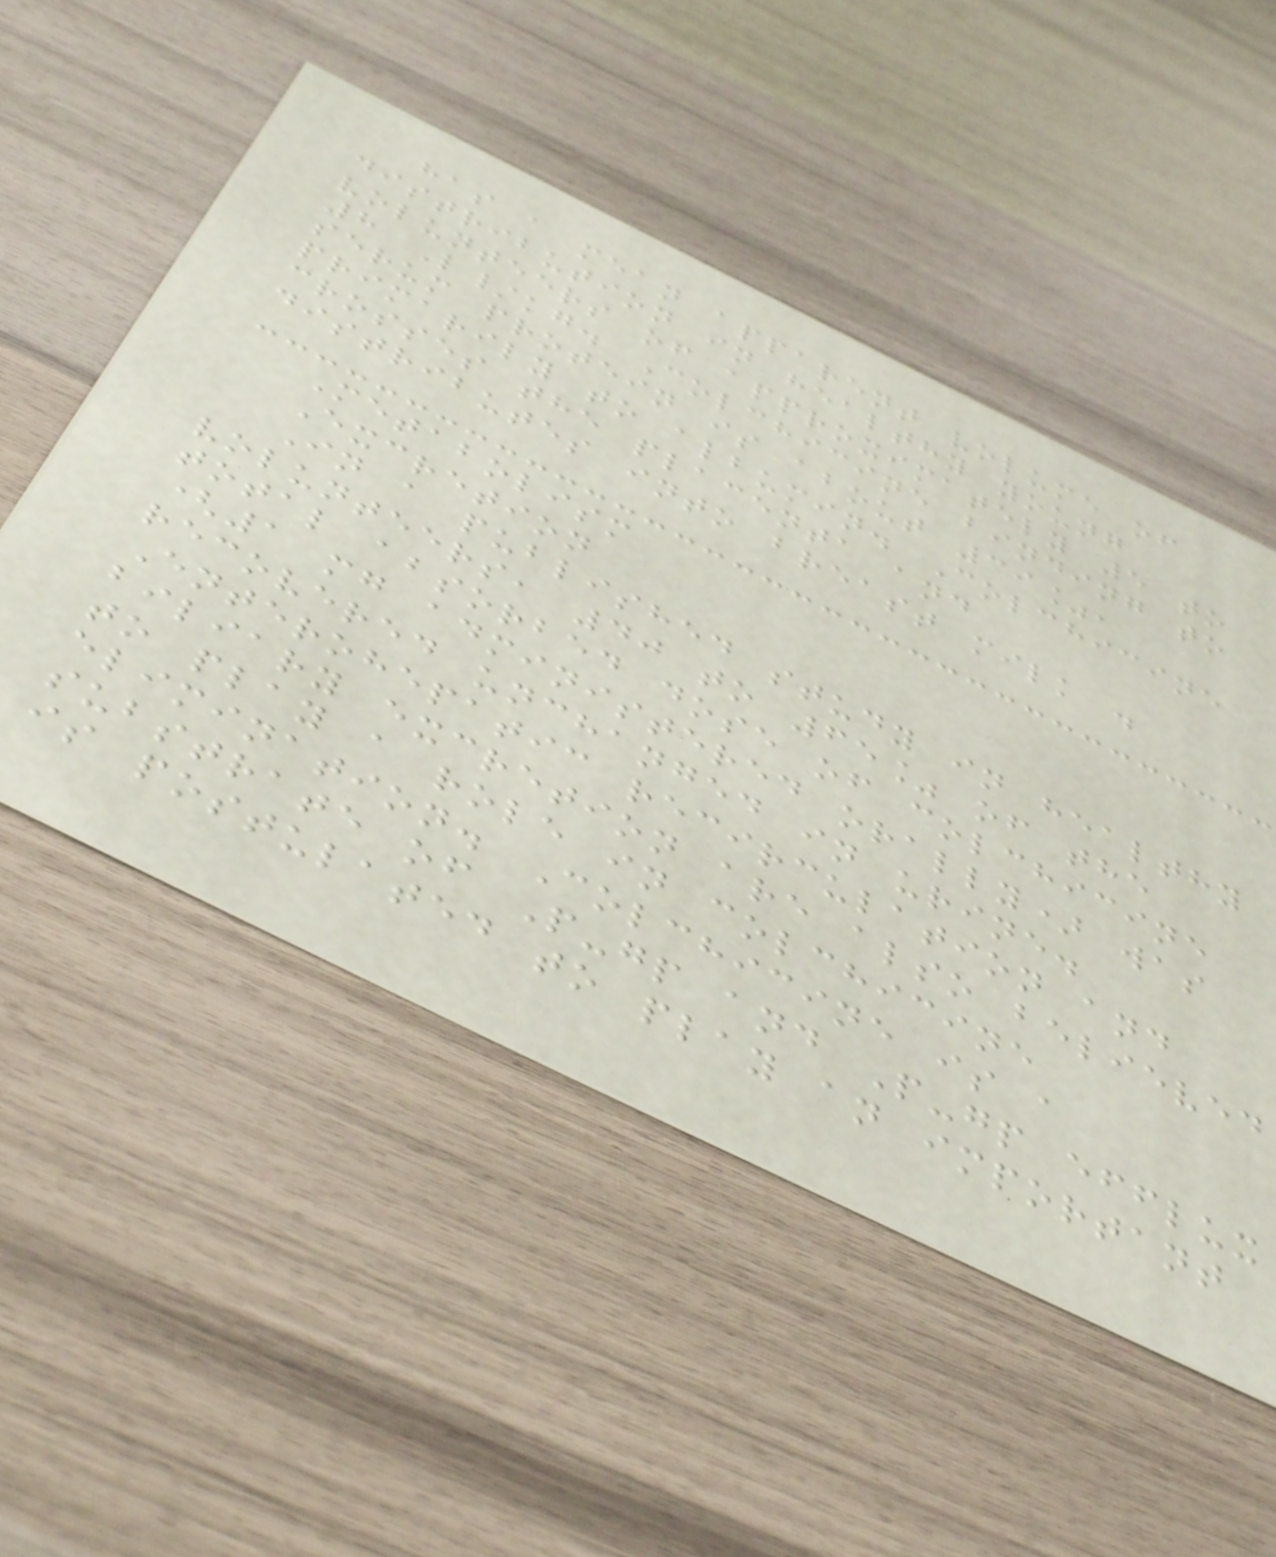has a mean apparent volume of
distribution in healthy young
volunteers of approximately 5 to
8 L/kg. Colchicine binding to
serum protein is about 39%,
primarily to albumin. Colchicine
crosses the placenta and
distributes into breast milk .
Metabolism
Excretion
In a published study in healthy
volunteers, 40 to 65% of the
total absorbed dose of colchicine
(1 mg administered orally) was
recovered unchanged in urine.
Enterohepatic recirculation and
biliary excretion are also believed
to play a role in colchicine
elimination. Colchicine is a
substrate of P-gp and P-gp efflux
is postulated to play an important
